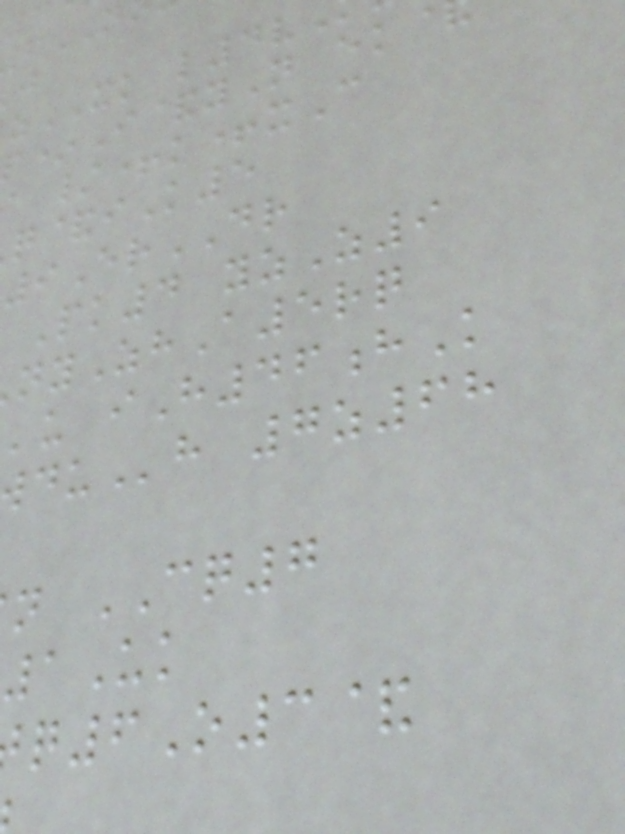zXK l4v
*I&yN ek
/+k+xC
&iK5
9ErDR
Pk4 yzZ9
yZhA5rq
u iH46hK
h 7z68
n CQ7
1Uk
q6O3&
